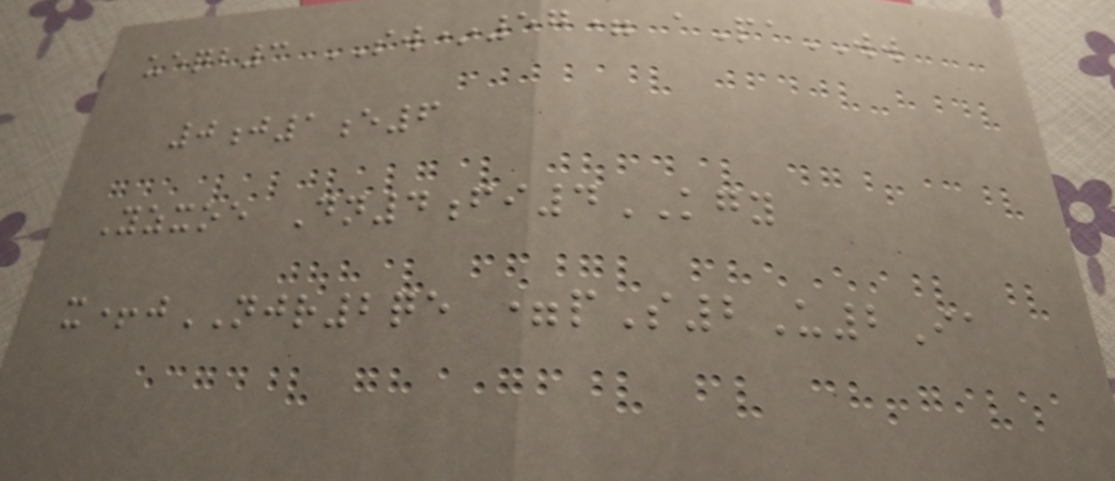ueqb3 SW*57= aPaWW
0j1e6
Yzxoe Dn4fi4KGY
x+jNJR2qe =pS2U2Ia
